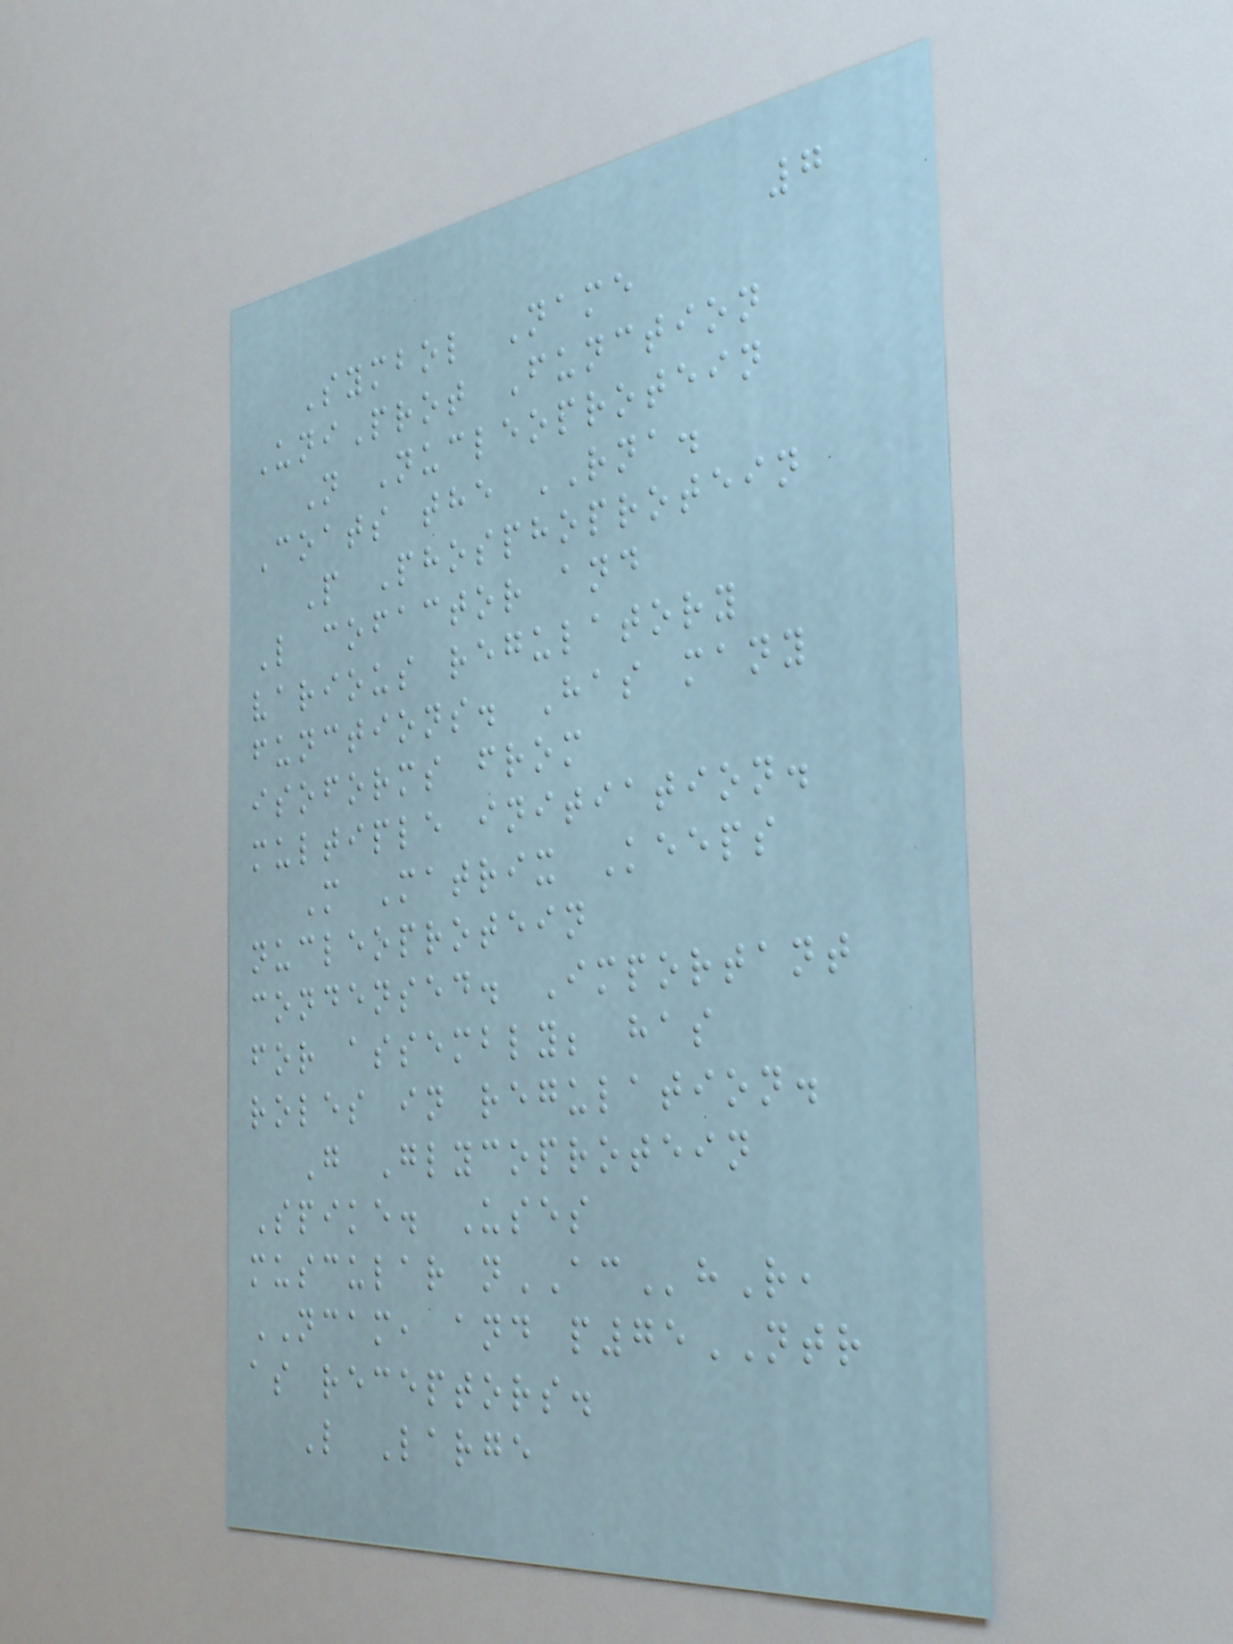7
Symbol Name
UniProt Function
N Nucleoprotein
Coats the RNA.
P Phosphoprotein
L cofactor and
various regulatory
functions. Has many
isoforms from
multiple initiation.
M Matrix Keeps
nucleoprotein
condensed. Important
for assembly; has
roles in regulation.
G Glycoprotein
Spike. Uses
muscular nAChR,
NCAM, and p75NTR
as receptors.
L Large
